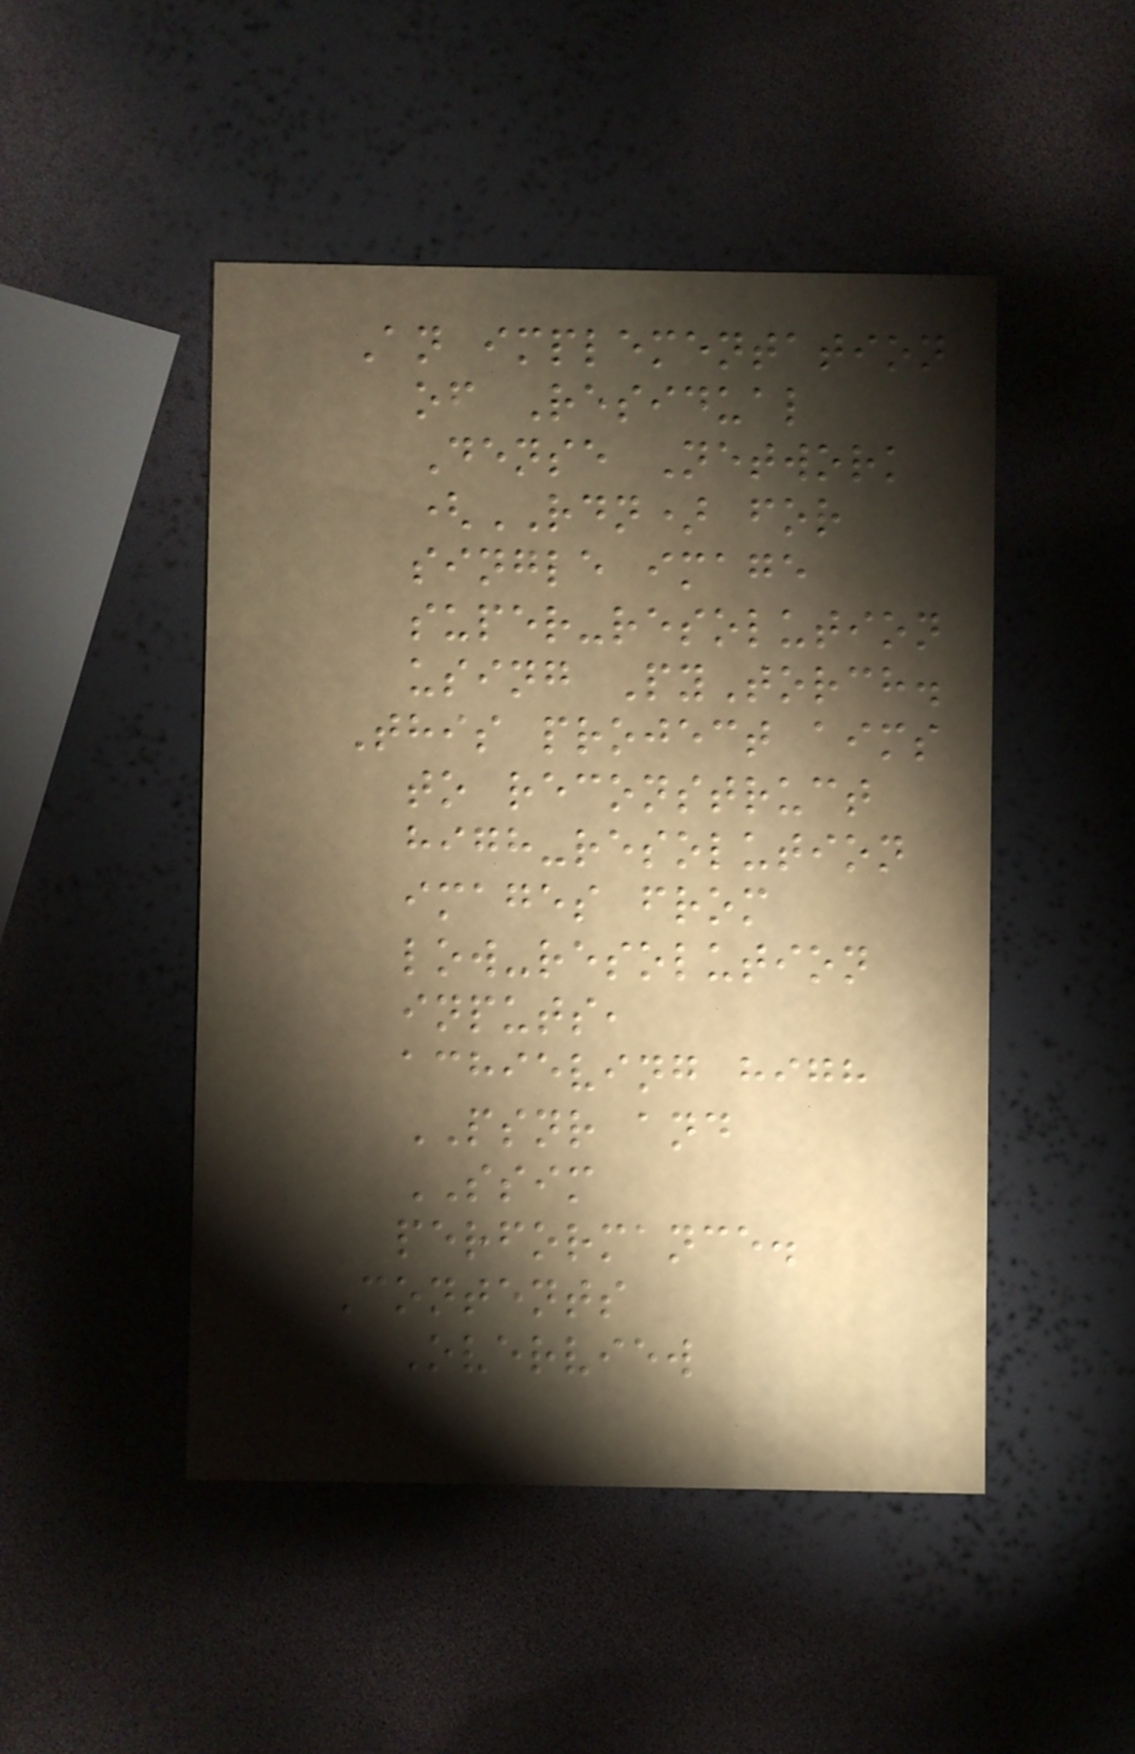An implementation
of Residual
Dense Network
(RDN) for
single image
super-resolution
using PyTorch.
This project aims
to reconstruct
high-resolution
images from
low-resolution
inputs,
achieving high
PSNR and
SSIM
performance.
Contents
- Overview
